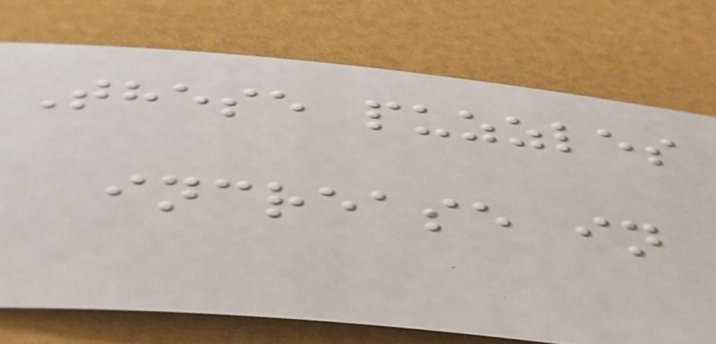These puzzles
increase in
